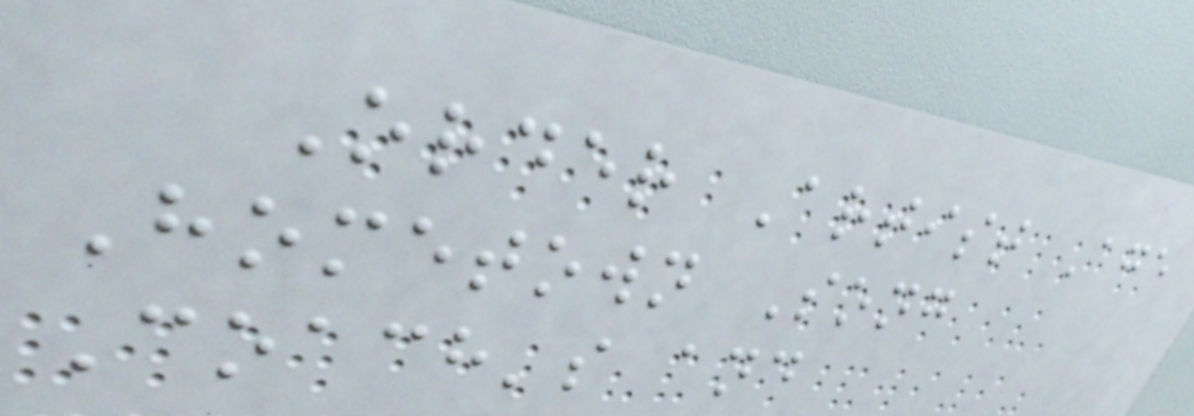Order Artist Age
Hometown Song
Coach's and
